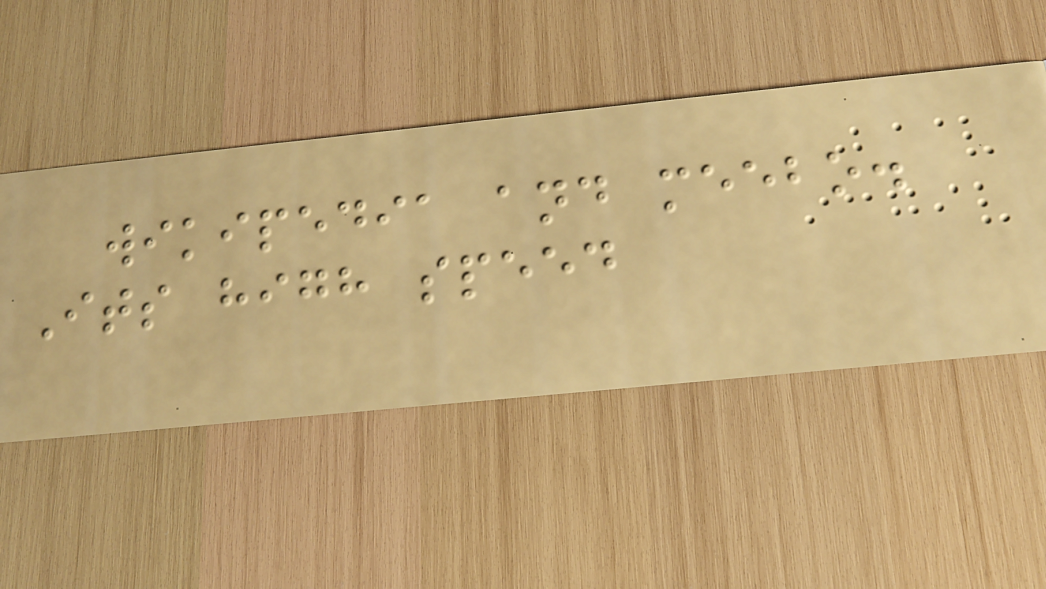wikipedia and meebo.
Its high speed
